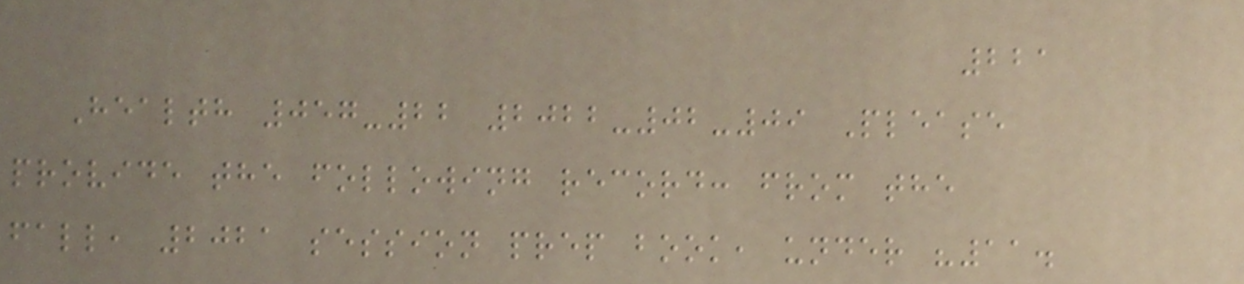221
Health 057-22 2022-02-09 Please
provide the following record: from the
fall, 2021 session prep book, under "11.
